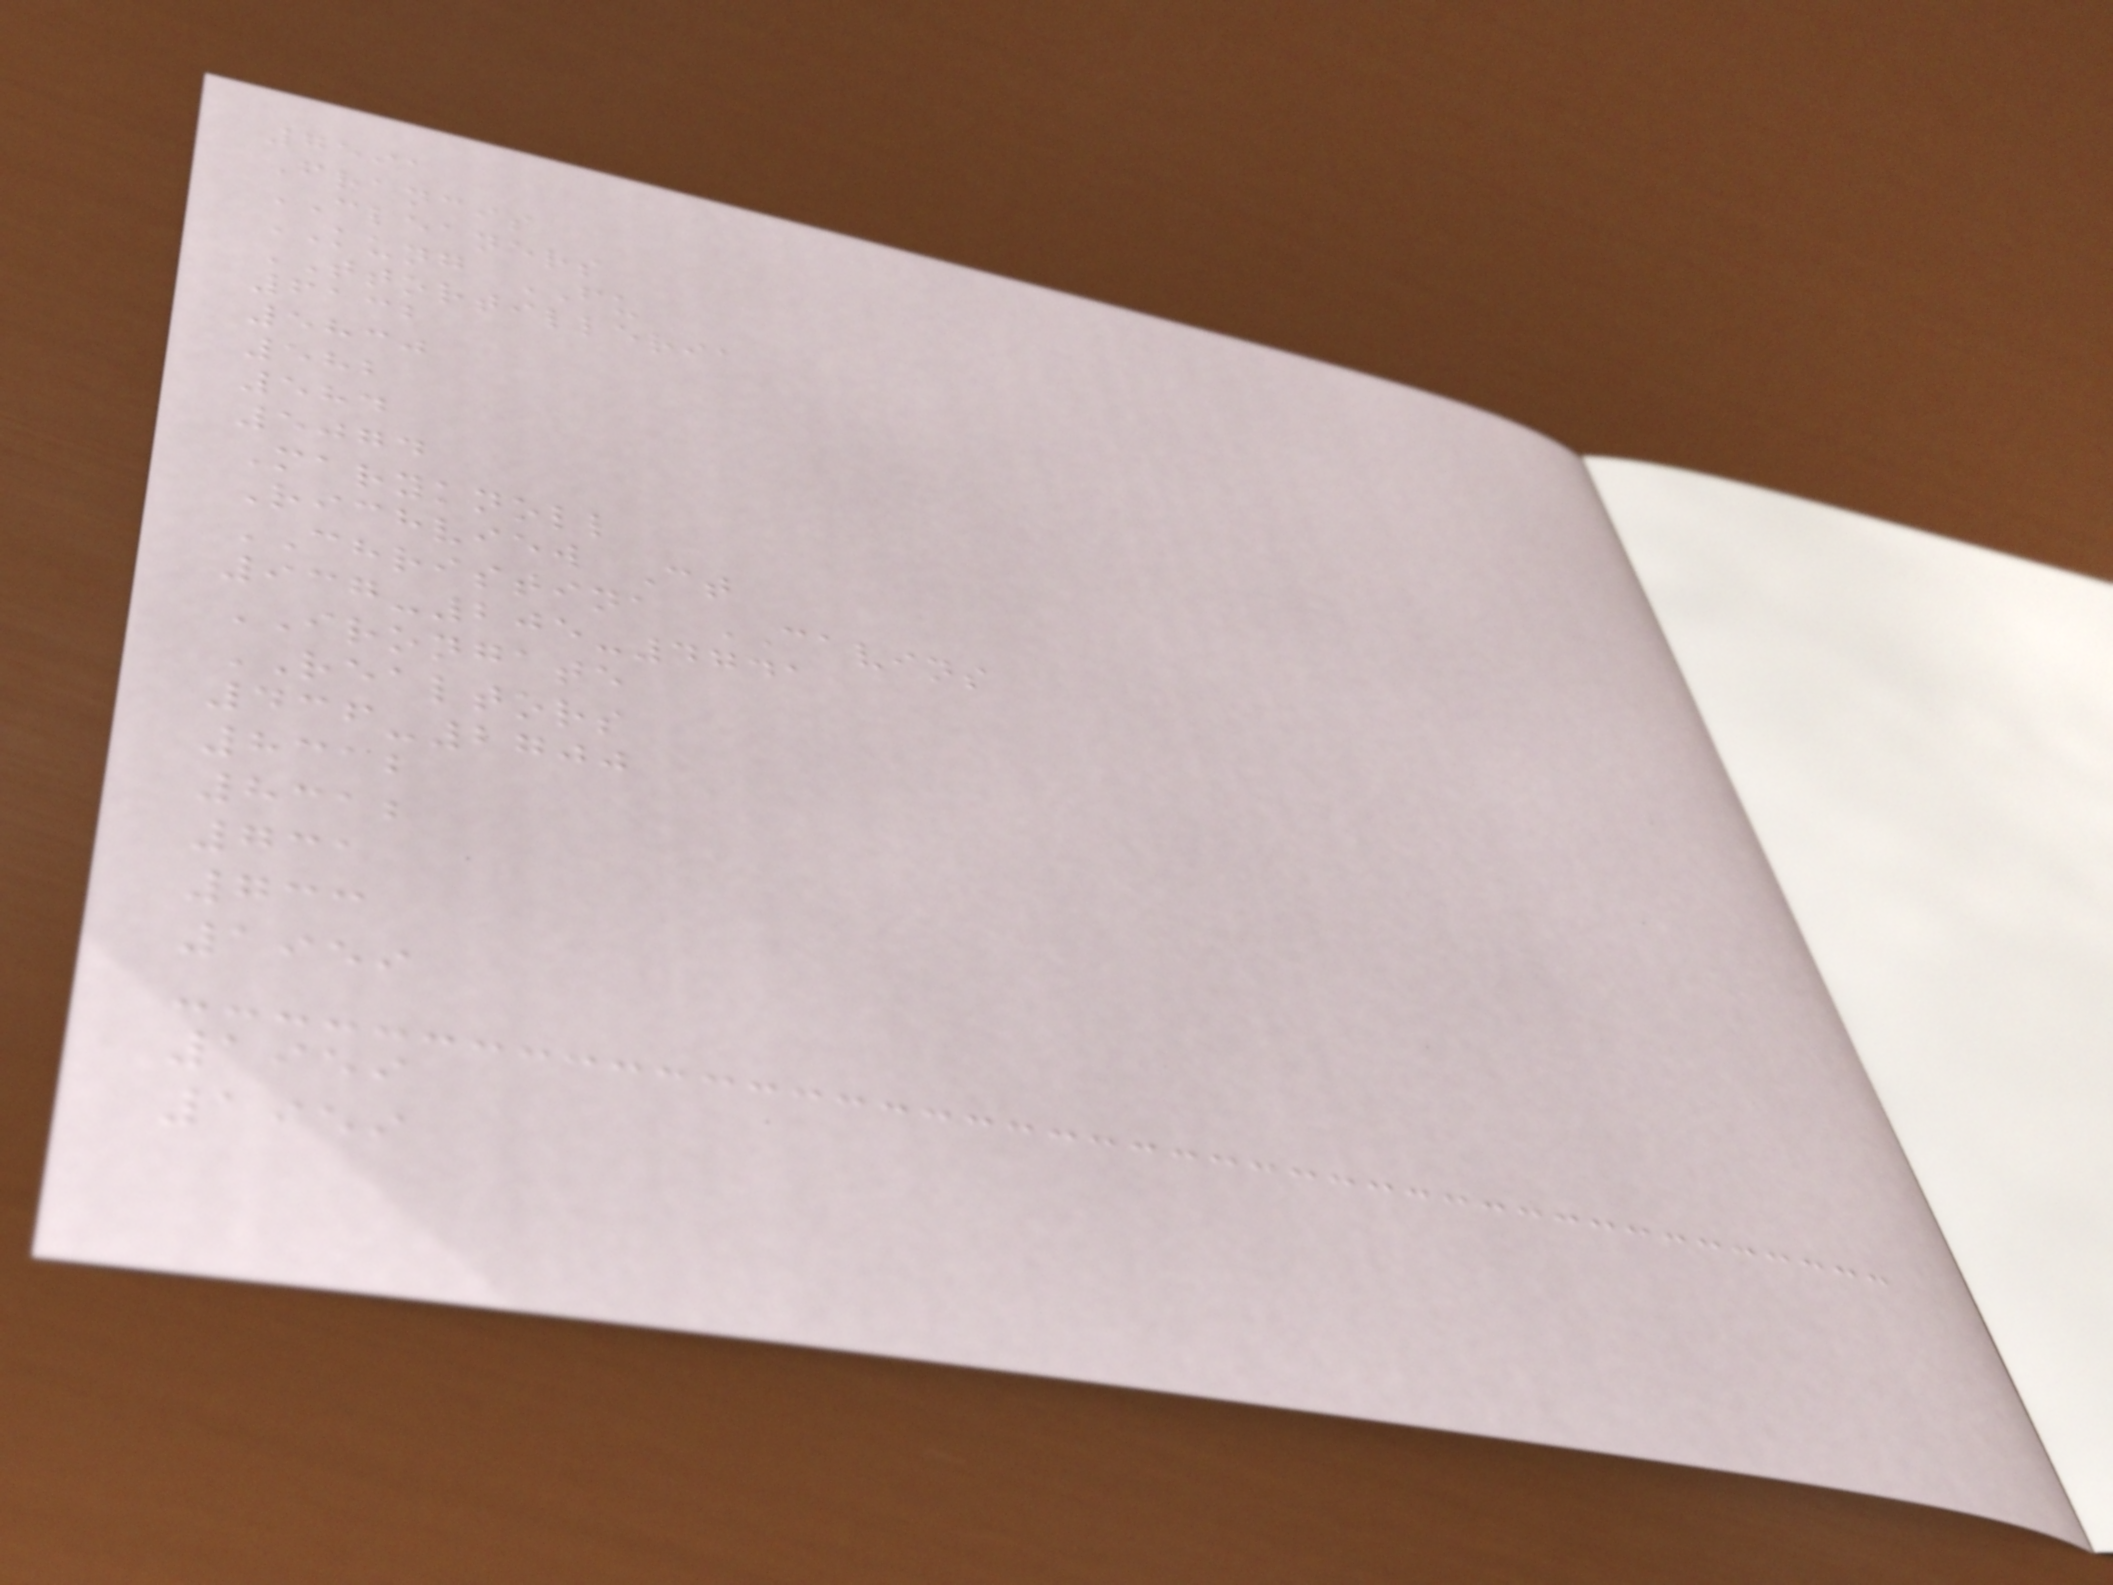7591
Francis
CLEANERS
KUNG FU
TTORTILLERIA
6132
5830
582
584
5074
Maryknoll
Richview Ct
CHRISTINA CAVINS
937-205-4741
IRONGATE
REALTORS
436-2700
8312
8312
731
733
1959
1959
1959
